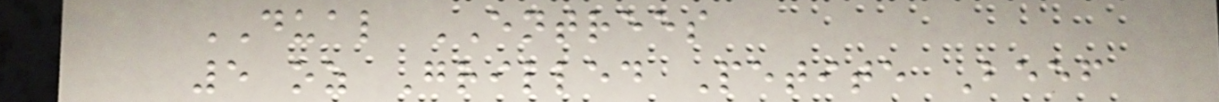DUAL ENTREES
5 oz Grilled Petite Beef
